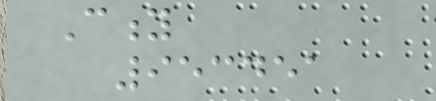City
953451
